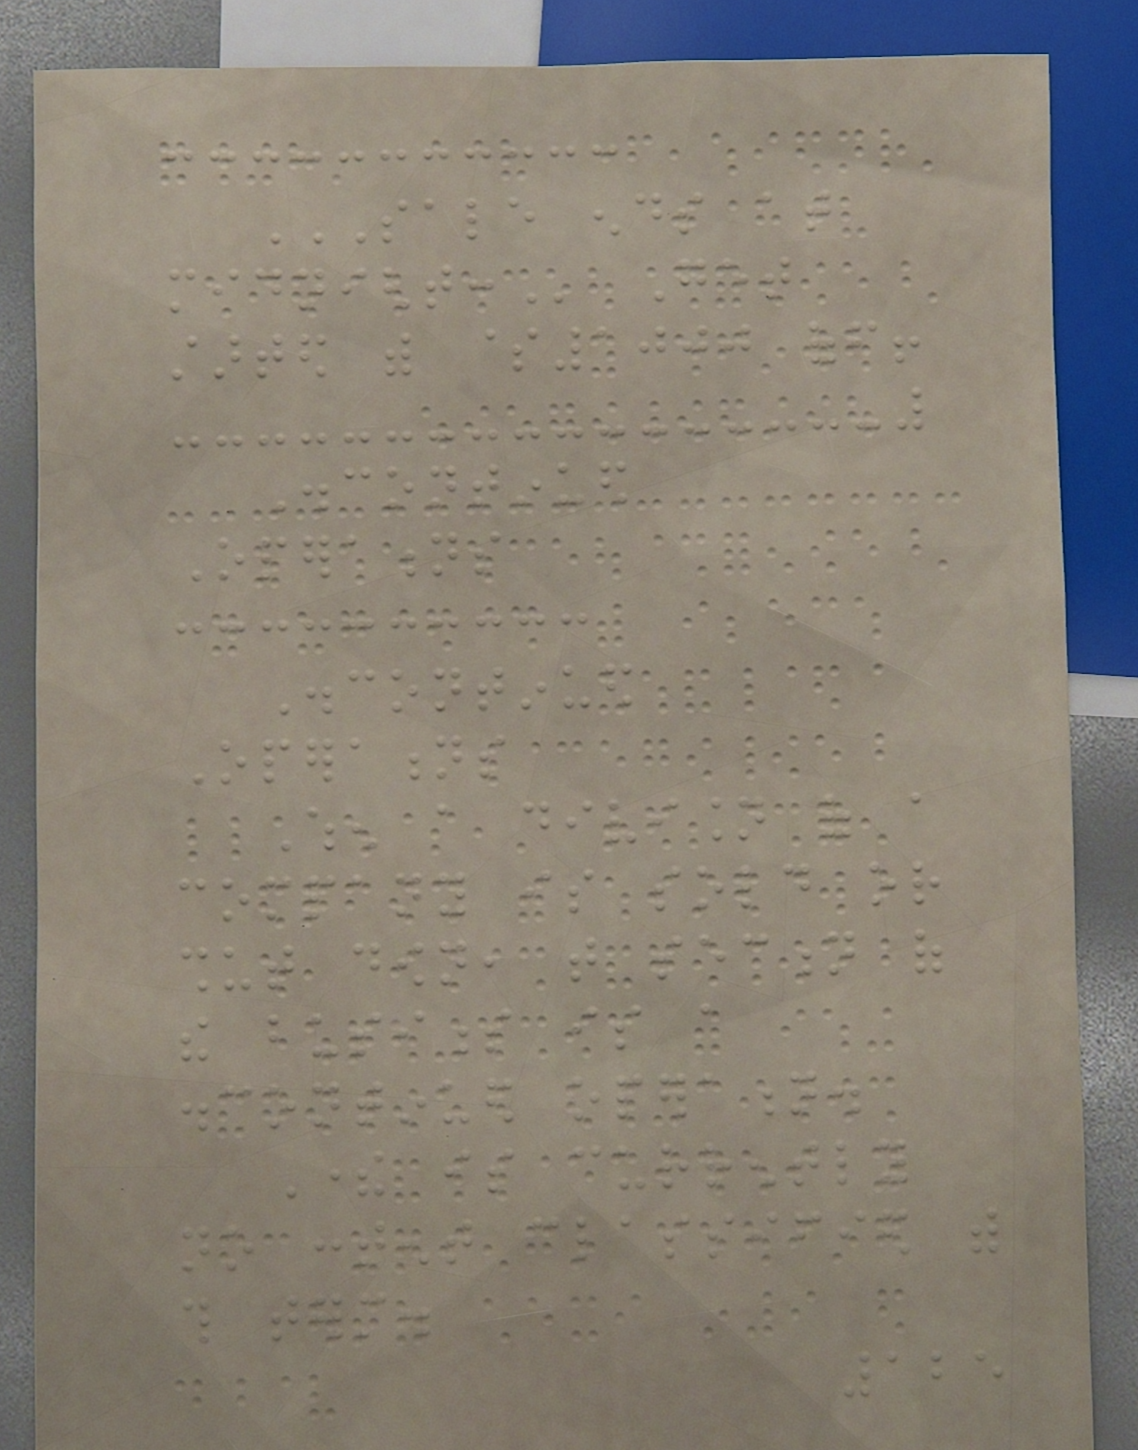SALE ENDS AT
MIDNIGHT: Get
started with $1000 off!
Discontinued
Operations
Discontinued
Operations
When a division of a
company is sold or
shut down, that section of
the business is a
discontinued operation.
There is currently
no content classified with
this term.
125
